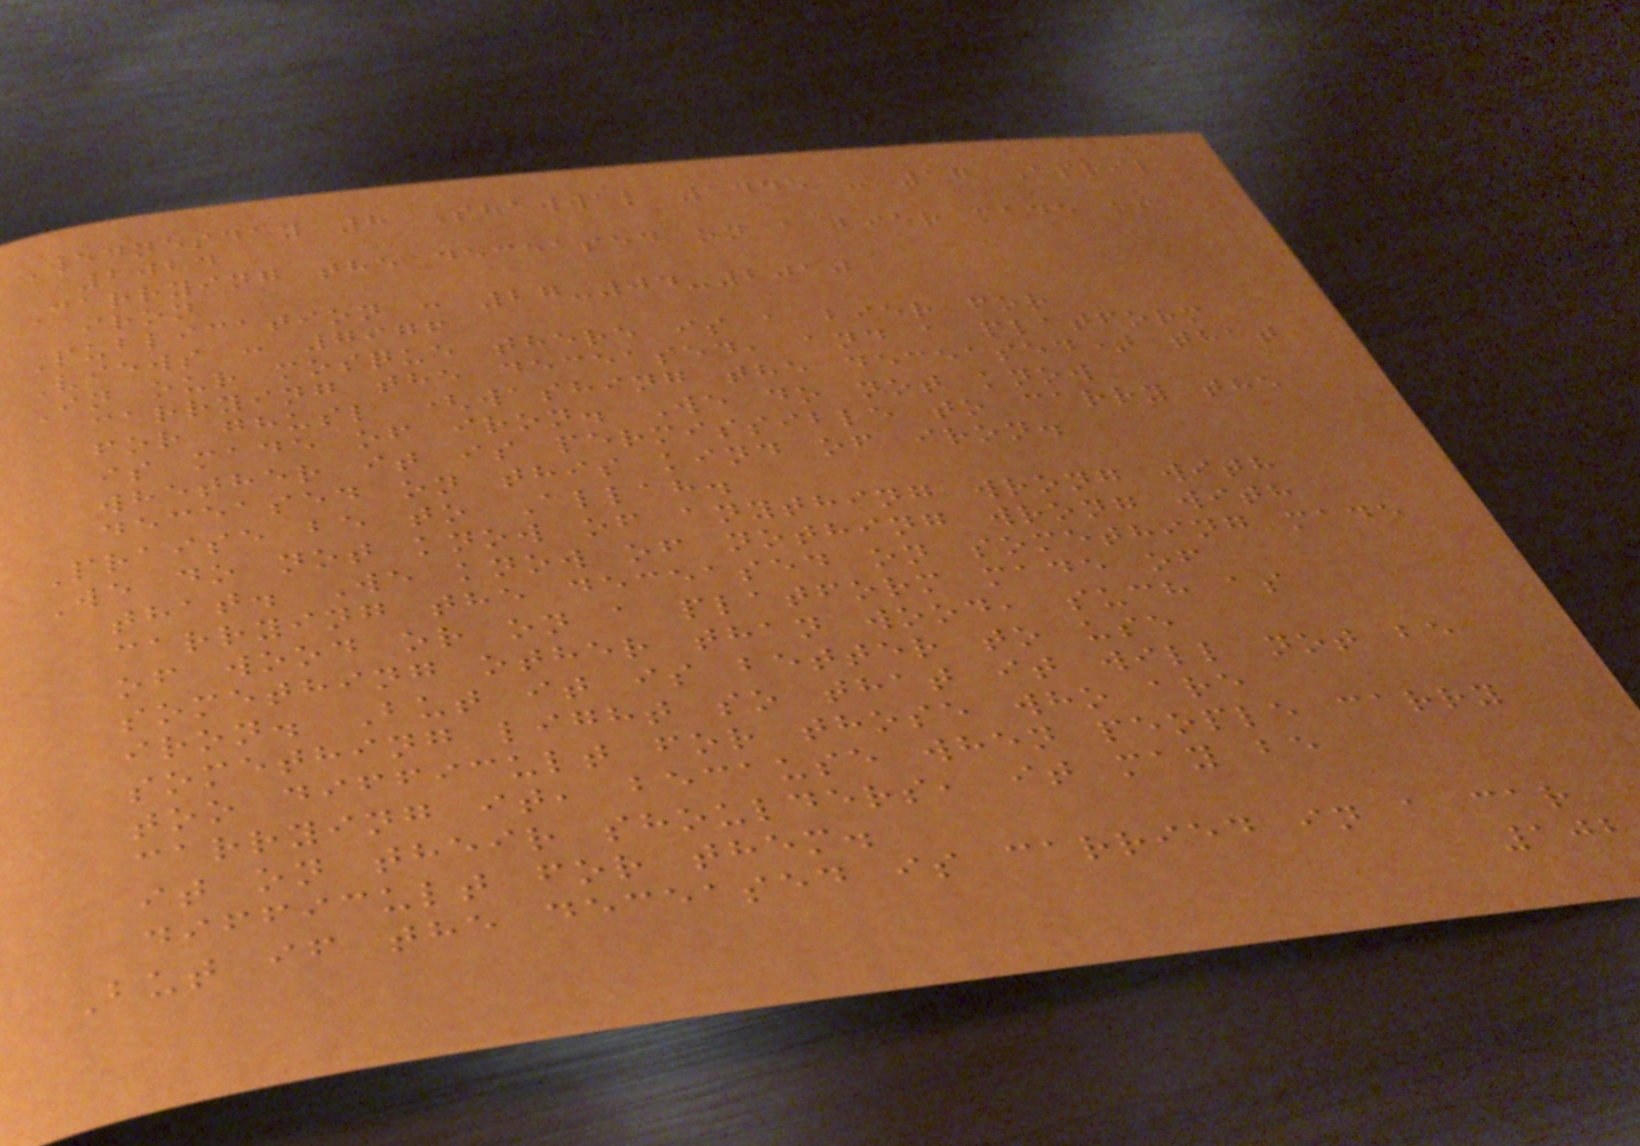Wednesday 8 Shawwal 1445 - 17 April
2024
Carrying the deceased on a bier made of
iron
Publication : 27-04-2010
Views : 7976
In our mosque there is a bier for
carrying the deceased, and a platform
for ghusl (washing the deceased) that
is made of iron. We do not know
whether it is permissible to carry the
deceased on this kind of iron.
Praise be to Allah.
We do not know of anything wrong with
that. We know of nothing wrong with
carrying the deceased on something made
of wood or on a platform made of
something other than wood, such as
iron. But it is better to use
something light so that it will not be
too difficult for those who are
carrying it, because when people carry
it on their shoulders, it may be
difficult for them.
But if the deceased is carried in a car
102
